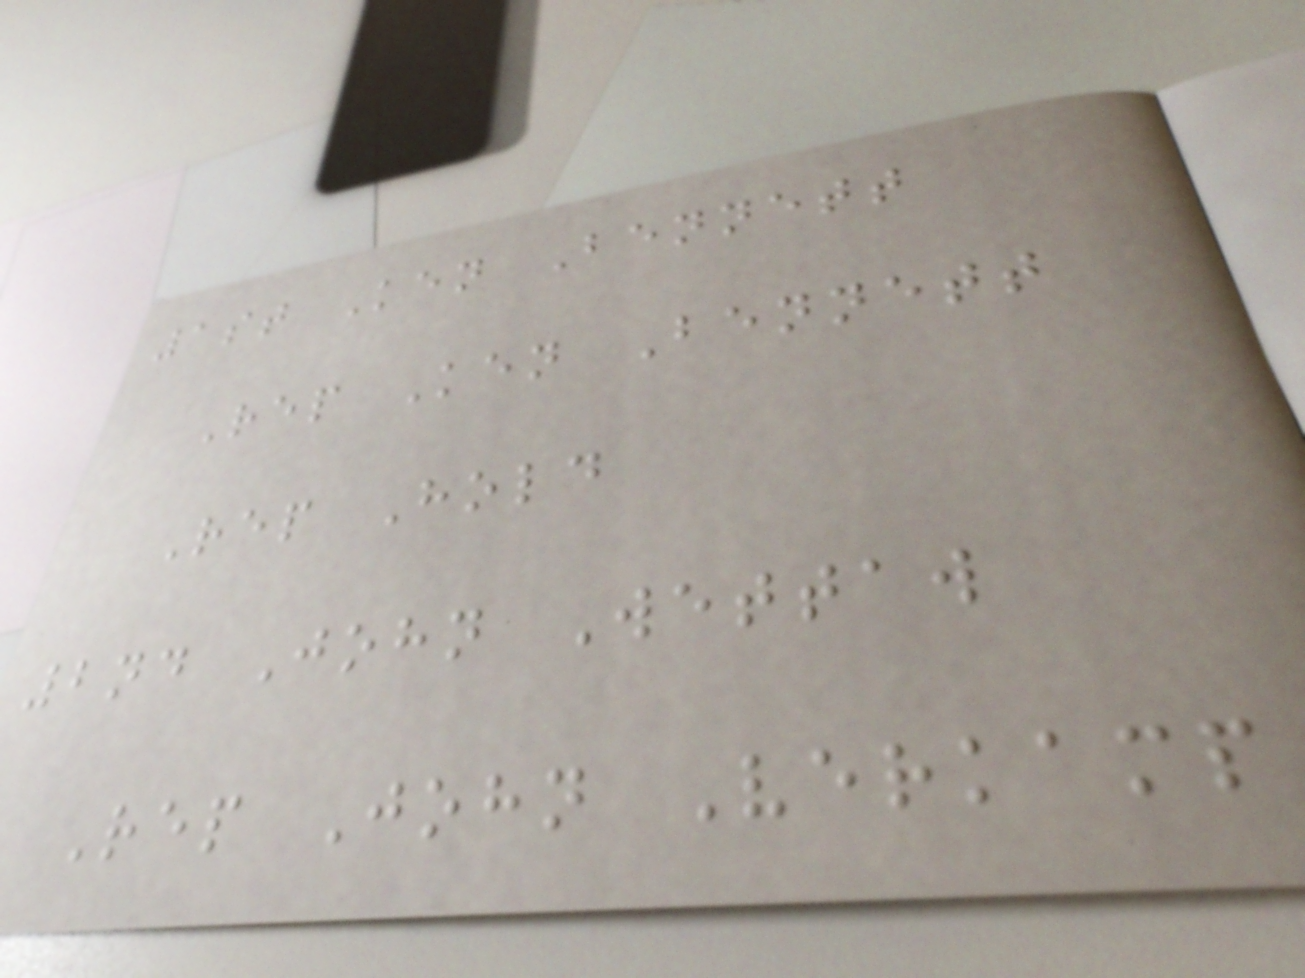1st Ken Bennett
Rep Ken Bennett
Rep Hold
2nd John Wettaw
Rep John Verkamp
